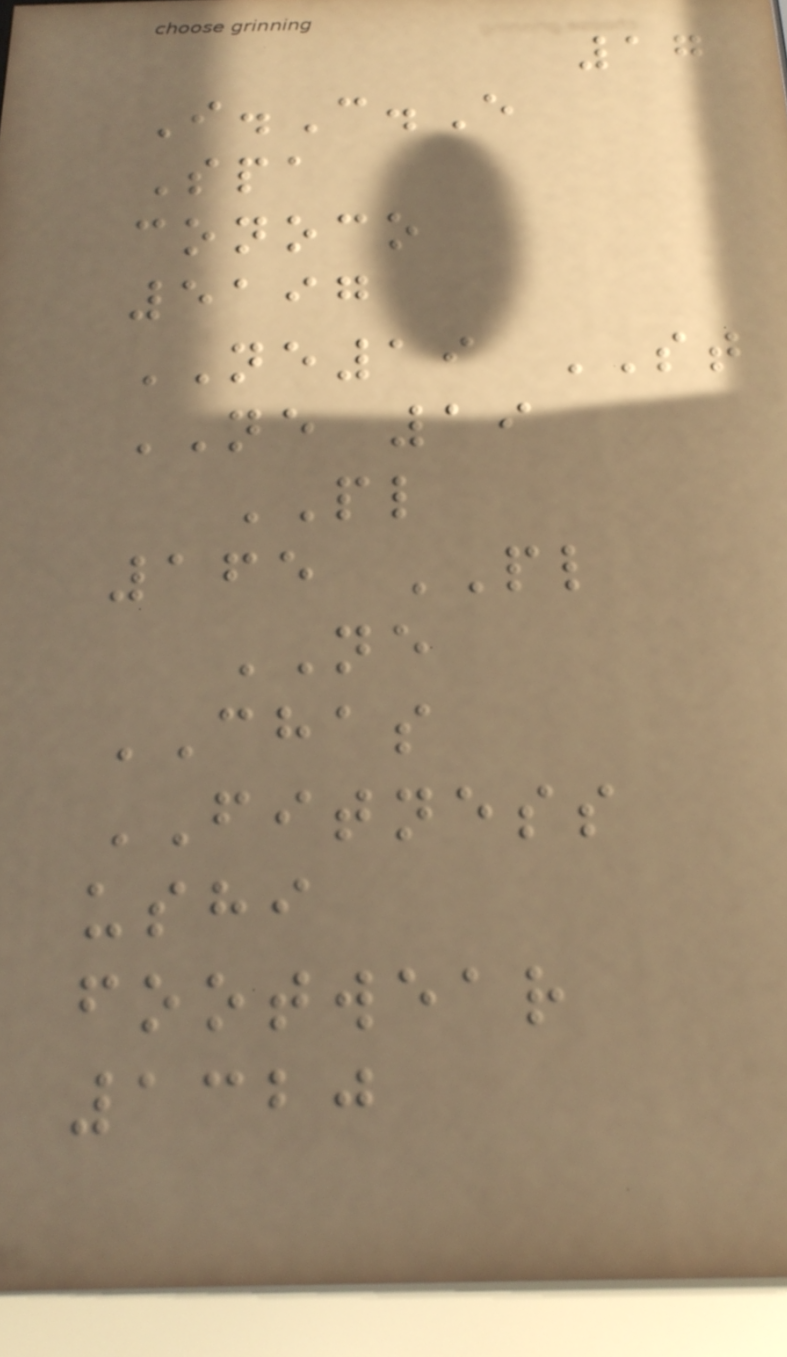17
I.C.E
Spa
conoco
5197
NE19 ST
NE 19
PL
165 PL
NE
CHAS
FITNESS
ushi
footwear
1320
